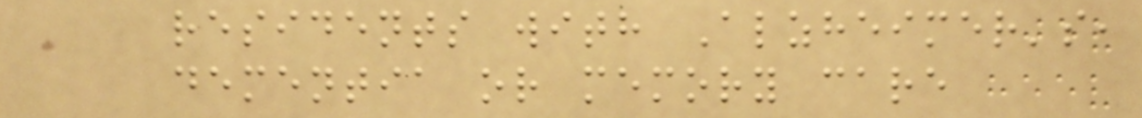residents with Alzheimer's,
dementia or memory care
